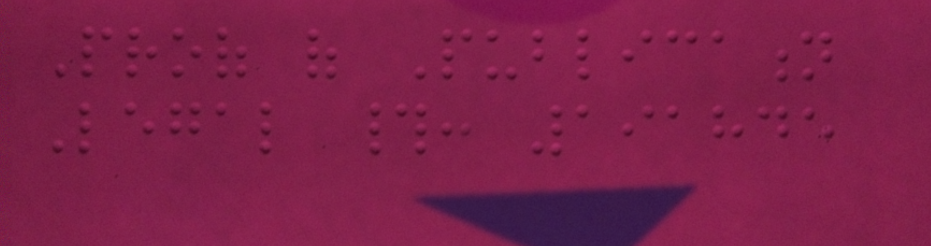Proof of Publication
Legal #: 191845
